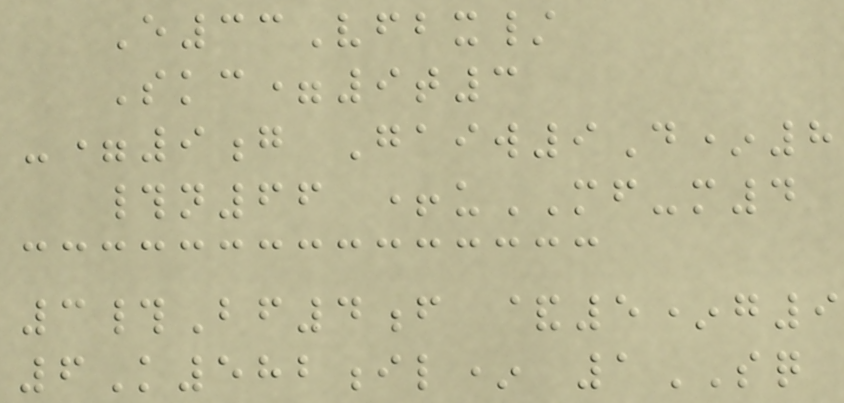E33Vfbx/
Skc=9t3
-=9g Gaiw9D*8
#n66 +uMF-m4
3#Bf4f &5*g9
6K582il* 1SQ
